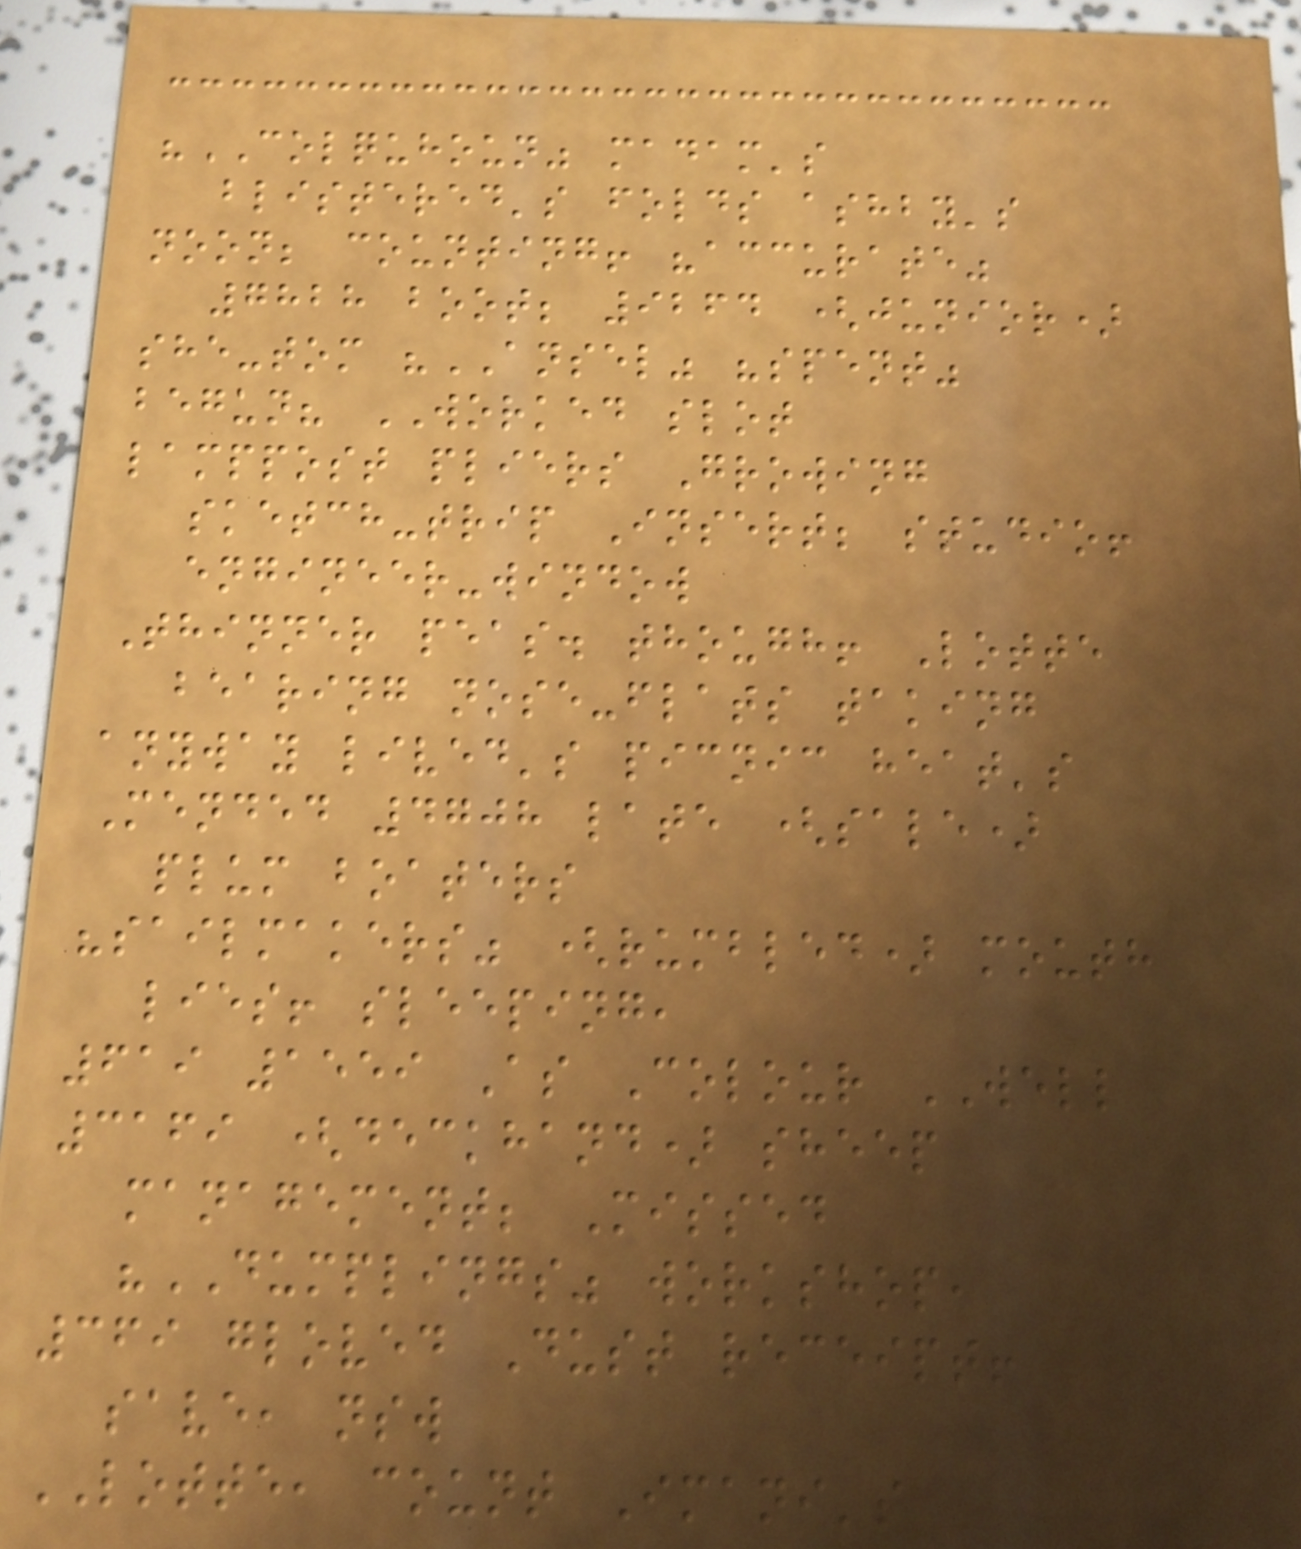"COLQUHOUN" madam's
blistered's folds ashby's
noon; counting! "accurate"
7828 boot; 9264 (junior)
she-tom "ANSEL" "spent"
begun? WORKED slot
lamppost pliers Growing
sketch-trip Insert; studio!
engineer-window
Thinner peas. though! Lotte
bearing nose-flats taking
anyway lived's picnic heat's
Mended 4708 late (sale)
plum boaters
"sailmakers" (rumbled) mouth
lies! sleeping,
619 1559 As Colour WELL
3169 (deckhand) sheep
management; Missed
"DUMPLINGS" workshop,
369 gloved Dust receipt!
save, nsw
LOTTE, count Imani's
